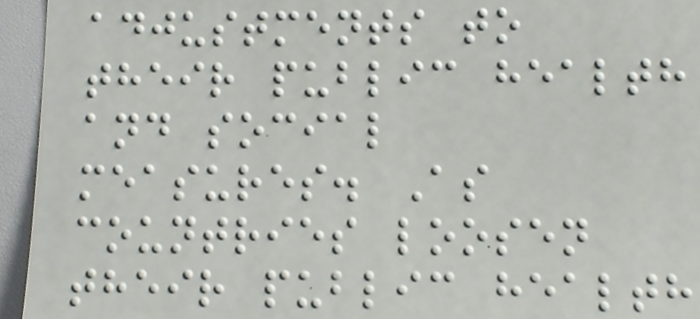adjustments to
their public health
and social
measures. As
countries loosen
their public health
